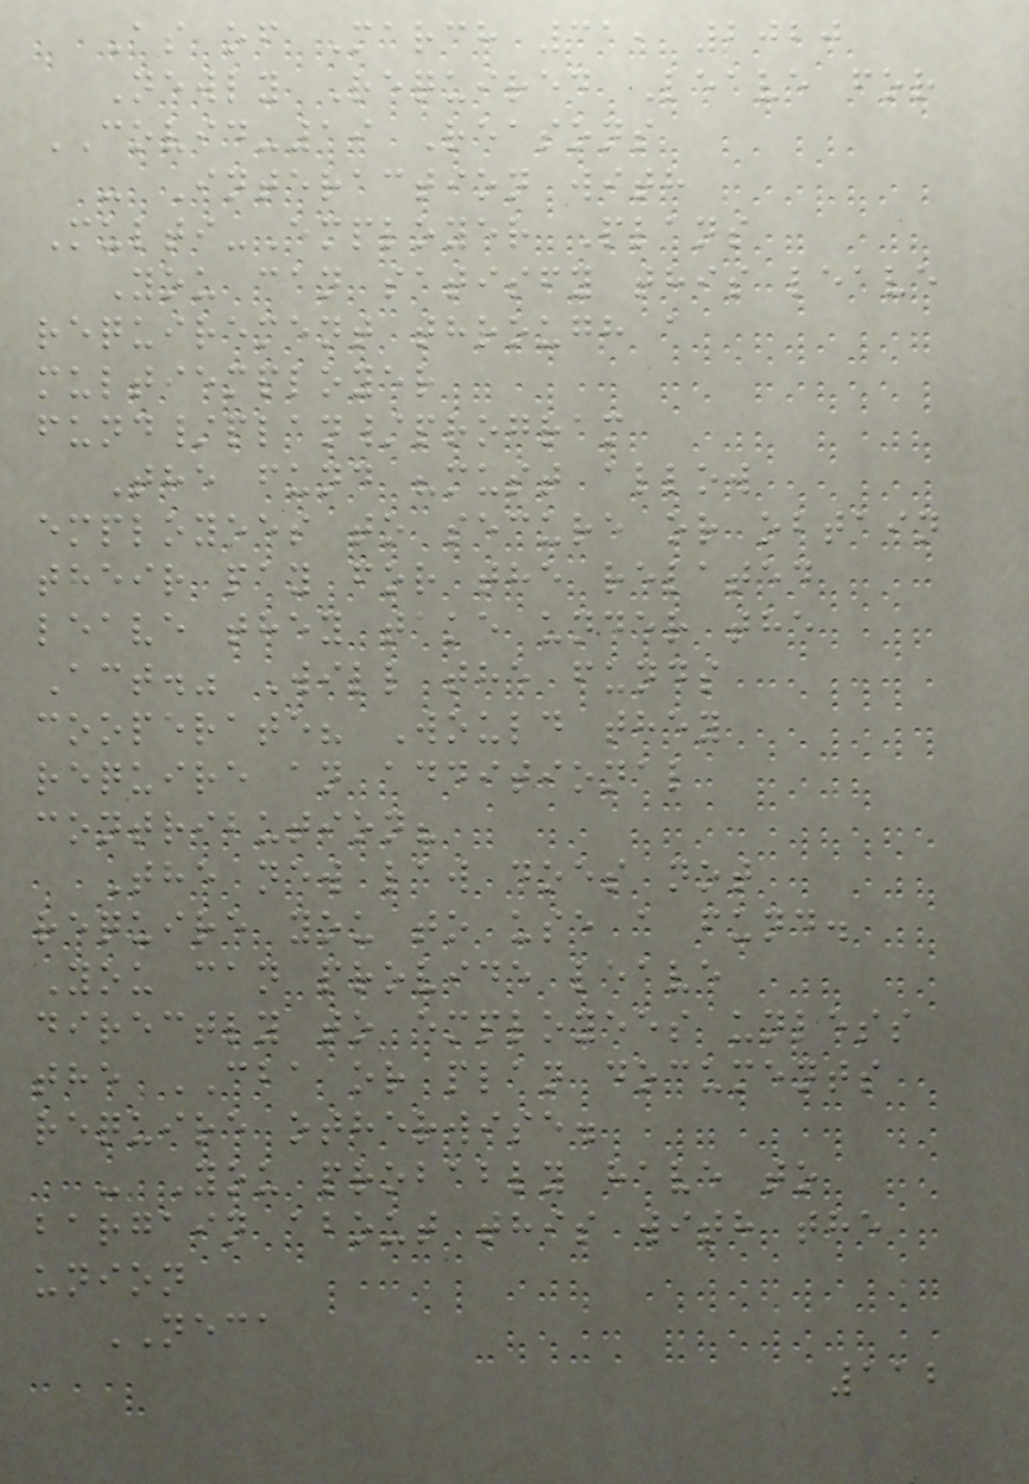As of March 31, 2020
Newly Required Leave for
COVID-19 Reasons
- Interaction with
Multi-Employer Plans
You can satisfy this leave
requirement through a
multiemployer
fund/plan/program
The fund "must allow
employees to secure or obtain
their pay for the related
leave they take under the
Act." Will the funds
cooperate? Would they
require an additional
contribution?
The new law does not
require you to use a fund.
You can provide leave
directly to employees unless
the CBA or plan documents
require otherwise.
- You probably have to
bargain about this with the
union
NECA
112
